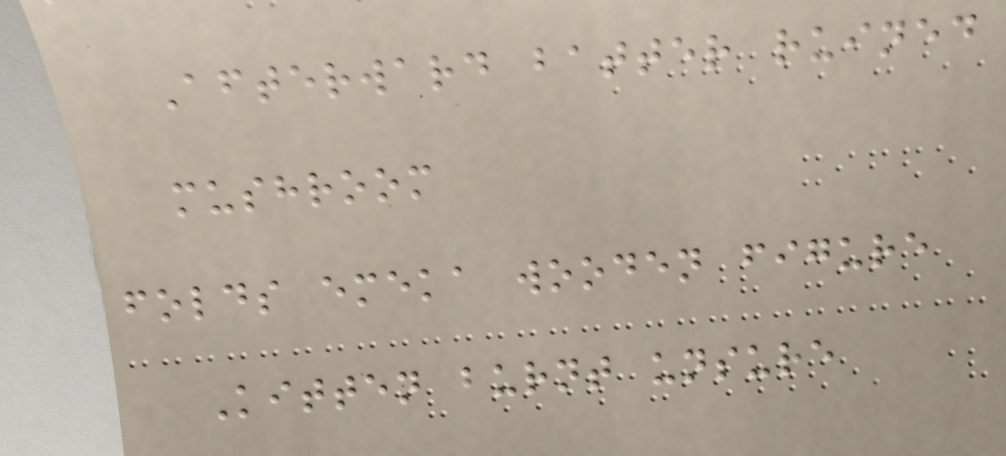Afterward batter ruined
mushroom
folds emeka wooden figure
Kitten burnt unsure
